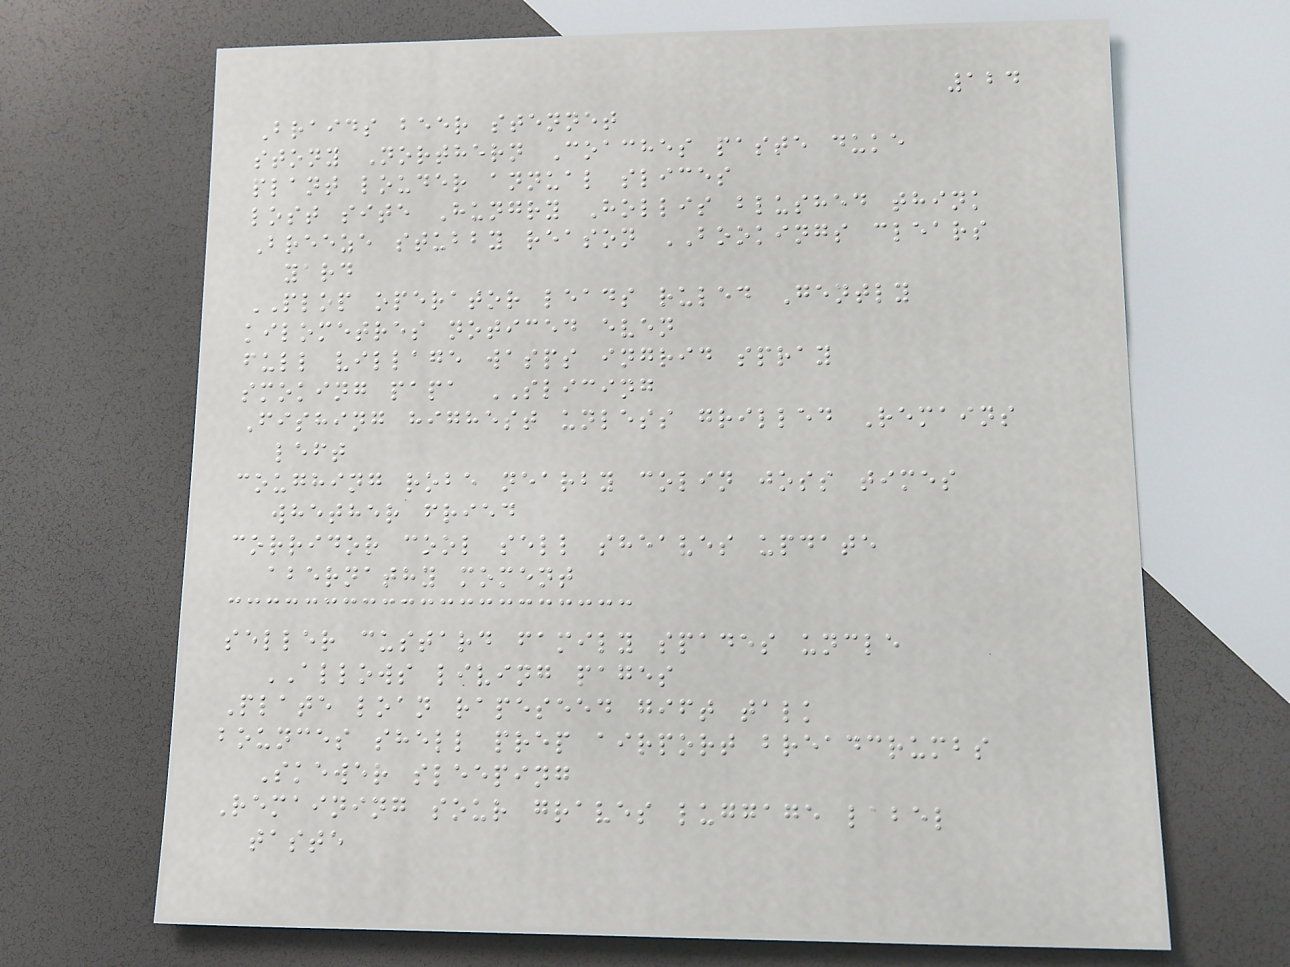124
Braids beer stennet
stony Northern Coaches paste duke
plant louder annual slices
lost site Hungry Hollis blushed think
Breeze stubby reason BOOKINGS clears
yard
PLOP operator leads ruled Gently
kilometres noticed even
full village wasps ingrid spray
smoking papa SLICING
Fishing highest unless grilled Remains
left
coughing robe nearby colin joss times
whether fried
corridor cool sell sheaves update
abernathy moment
seller custard family spades uncle
ALLOWS living pages
Plate loan rapeseed gift talk
bounces shell prep airport breadcrumbs
Skewer sleeping
Remaining sour graves luggage label
taste
